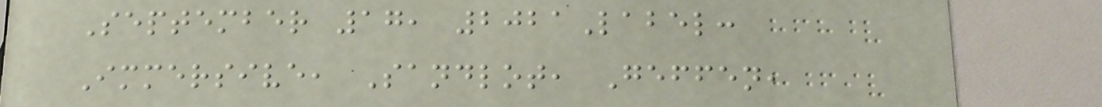September 17, 2021Label:
Immersive, Sandlot, Geffen,
